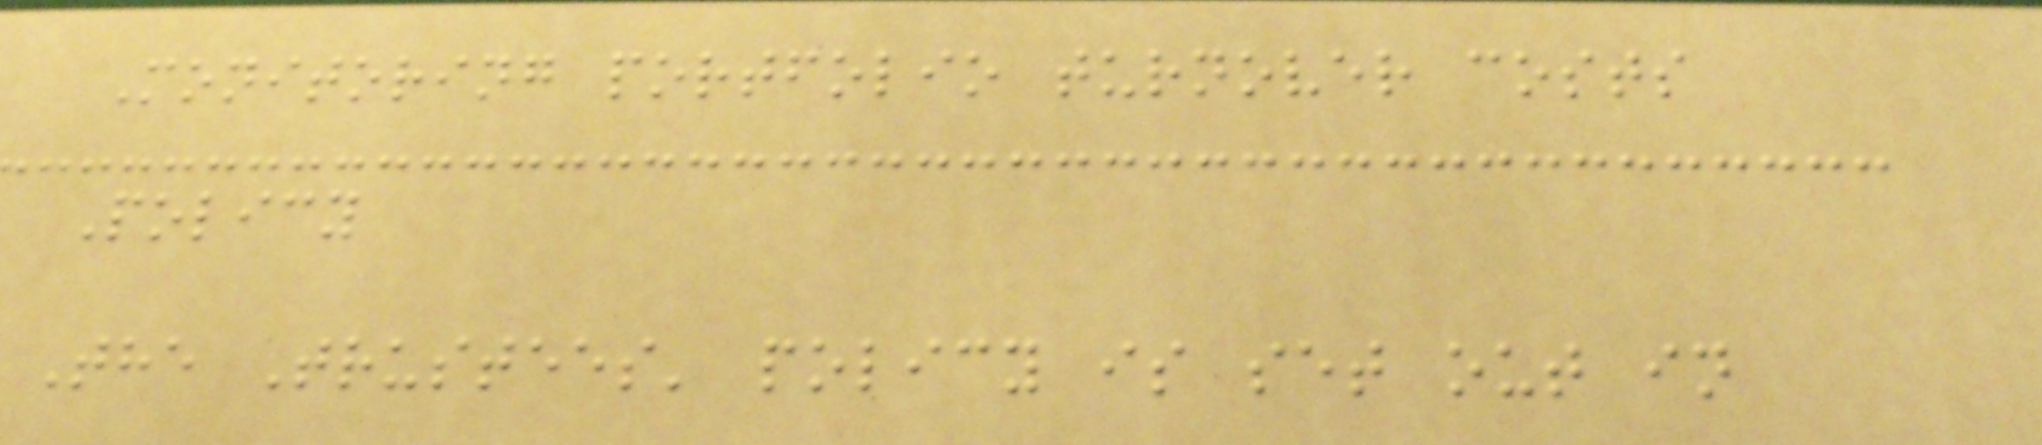Monitoring portfolio turnover costs
Policy
The Trustees' policy is set out in
